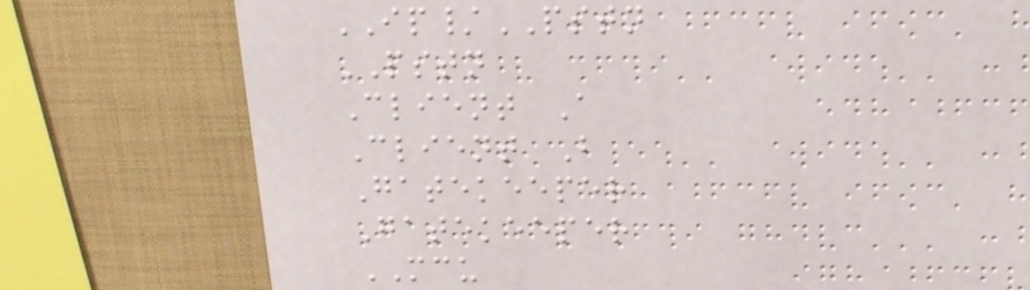IP/PSTN
PSTN
Client A
Client B
Gatekeeper
Gatekeeper
MCU
